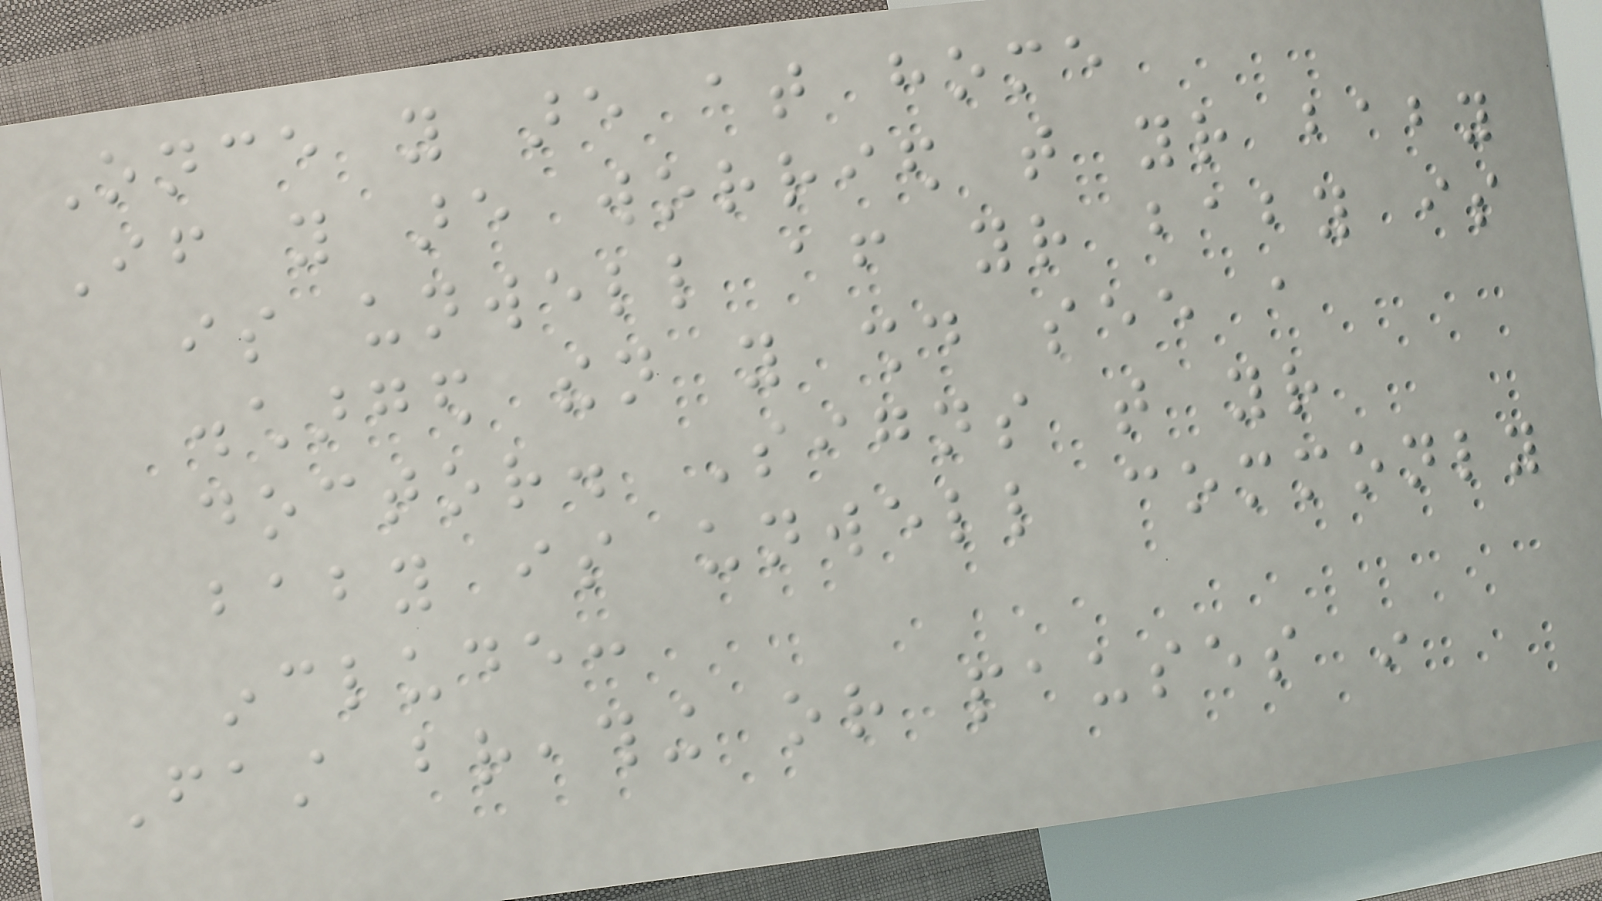Once you are at home
If you are worried that your baby
is unwell after your baby is
discharged then you should see a
doctor. Signs that your
baby is unwell commonly
include:
Fast breathing or pauses in
